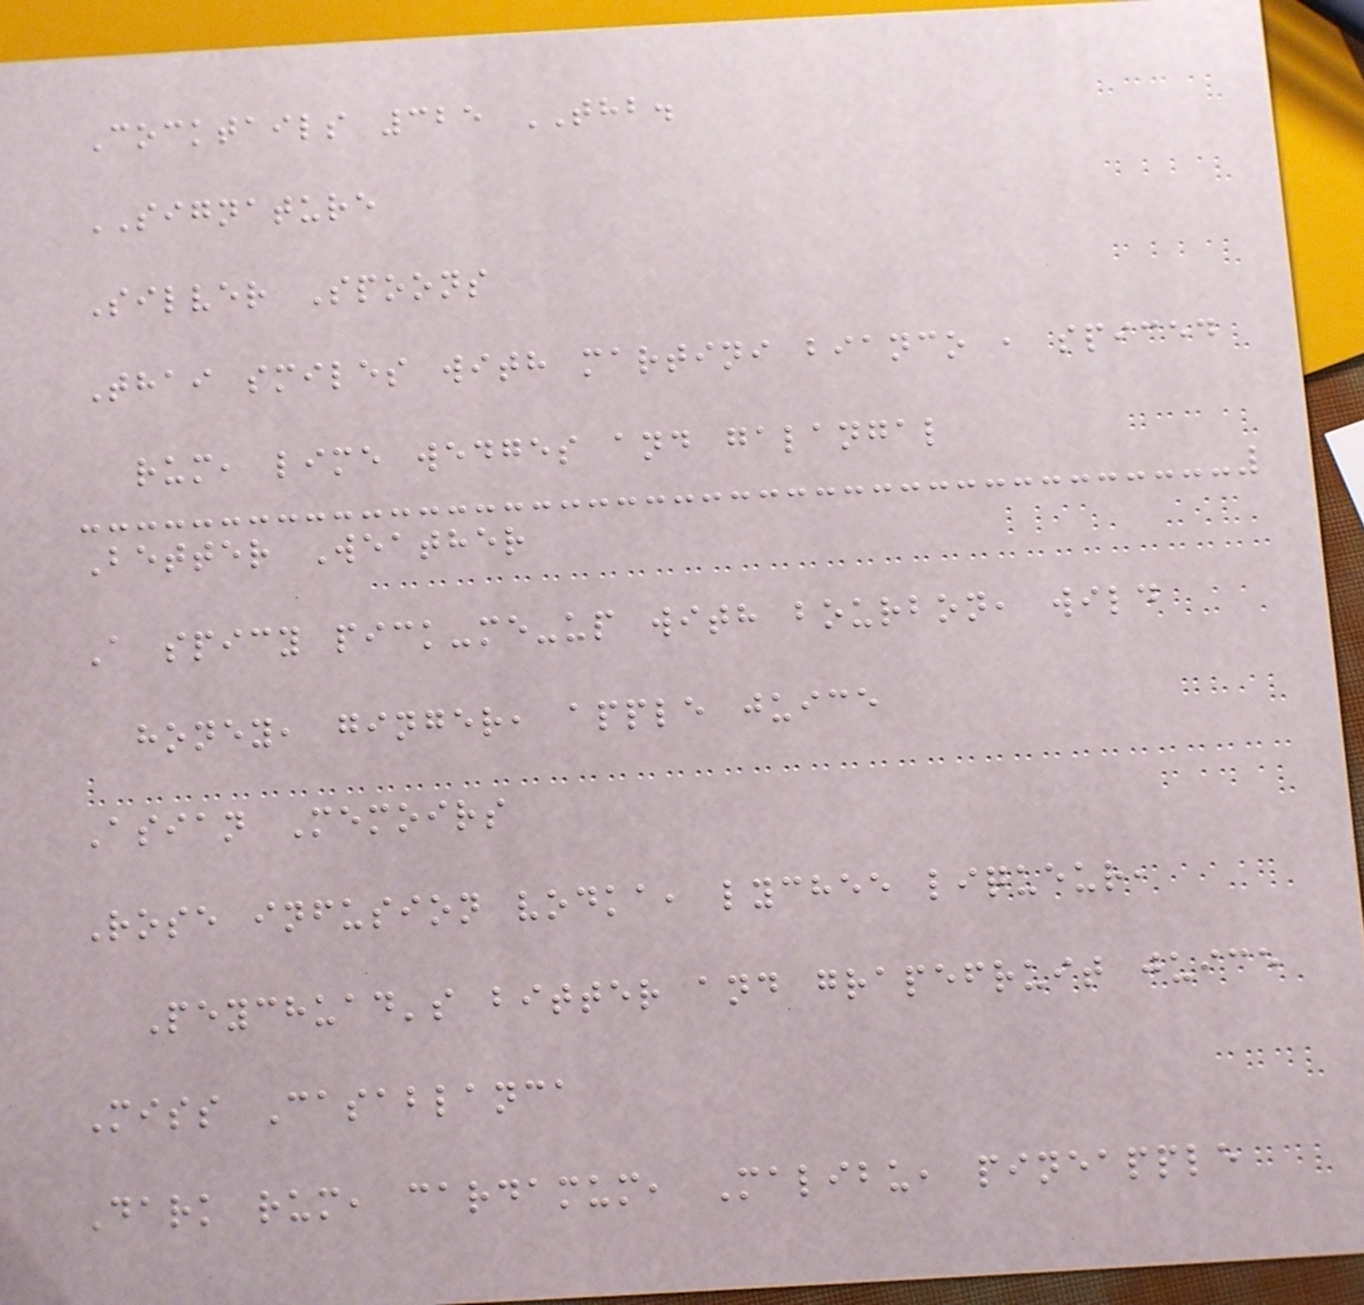Cocktails 325 THB.
SIGNATURE
Silver Spoons
Thai smiles with martini bianco , spiced
rum, lime wedges and galangal
Better Weather
A spicy pick-me-up with bourbon, wild
honey, ginger, apple juice
Asian Memoirs
Rose infusion vodka, lychee liqueur,
Peychuad's bitter and grapefruit juice
Miss Casablanca
Dark rum, cardamum, Malibu, pineapple
